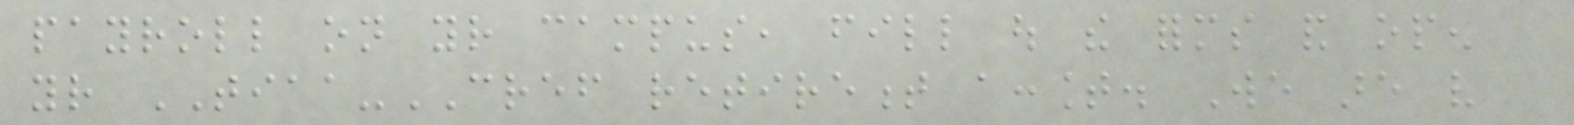payroll on your campus, fill out the forms and open
your TIAA-CREF retirement account. We are very
